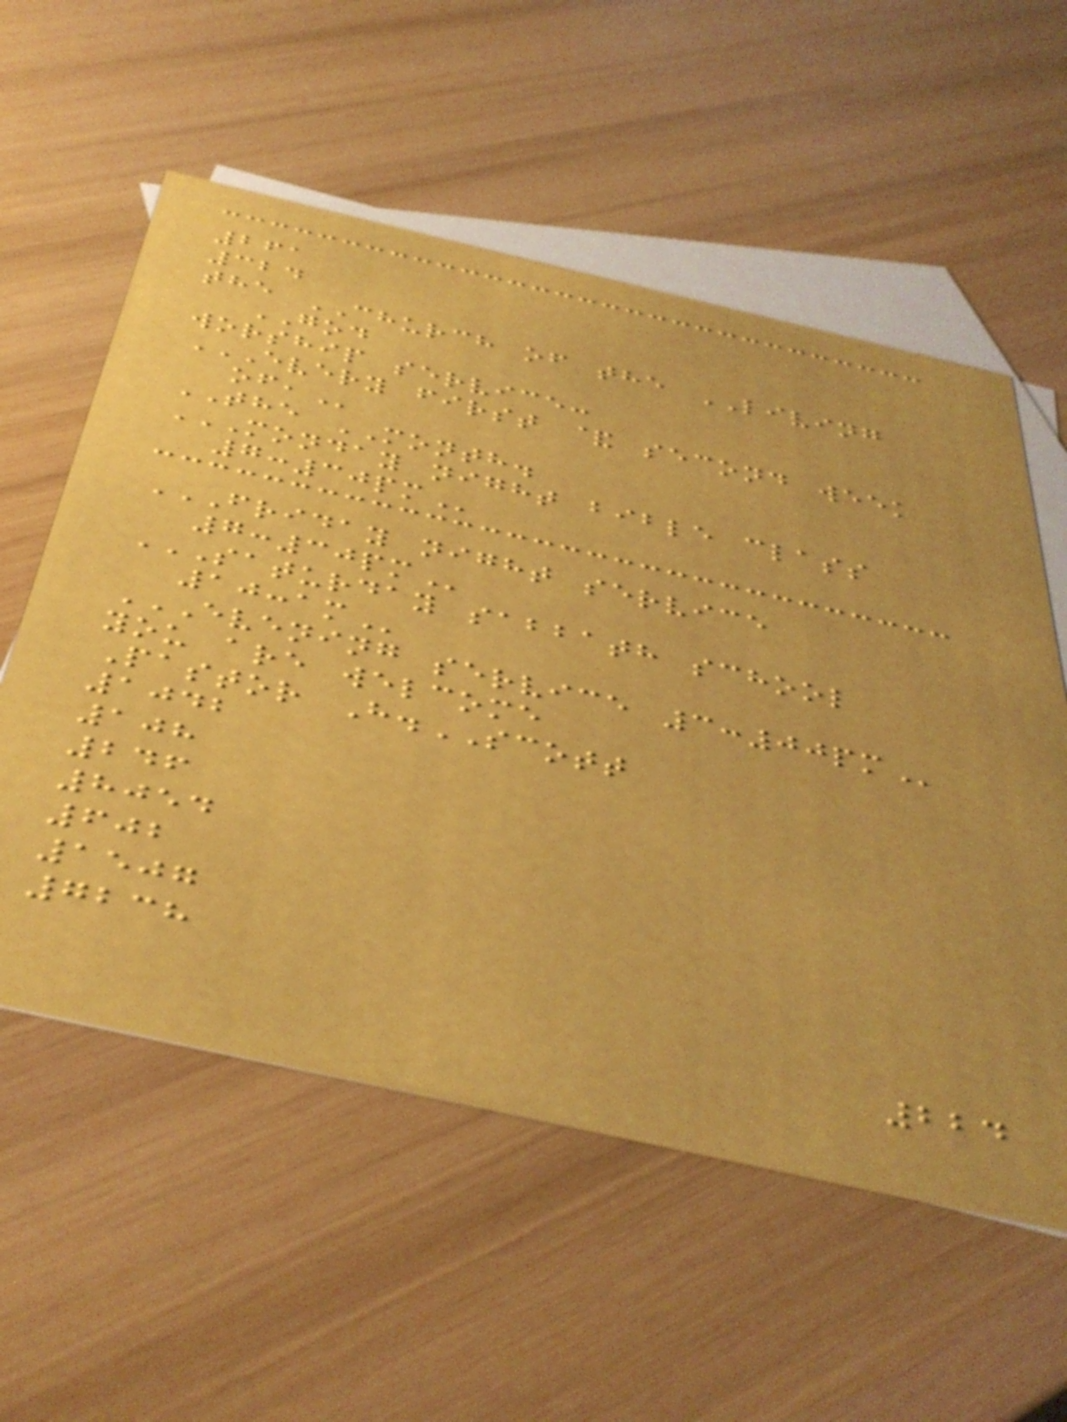261
324
the CHURCH of the LIVING
GOD
worship service:
EVERY FIRST & SECOND WEEK
OF,
THE MONTH.
MONDAY NIGHT BIBLE CLASS
7:30PM
FRIDAY NIGHT SERVICE
7:30PM
SATURDAY SABBATH SCHOOL
10:AM
EVENING SERVICE 3:00PM
you are welcome
Pastor H.SCOTT
1042
108
246
8054
602
1507
7238
224
